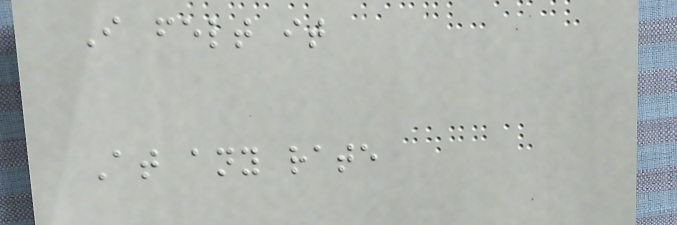I felt it
At any rate
